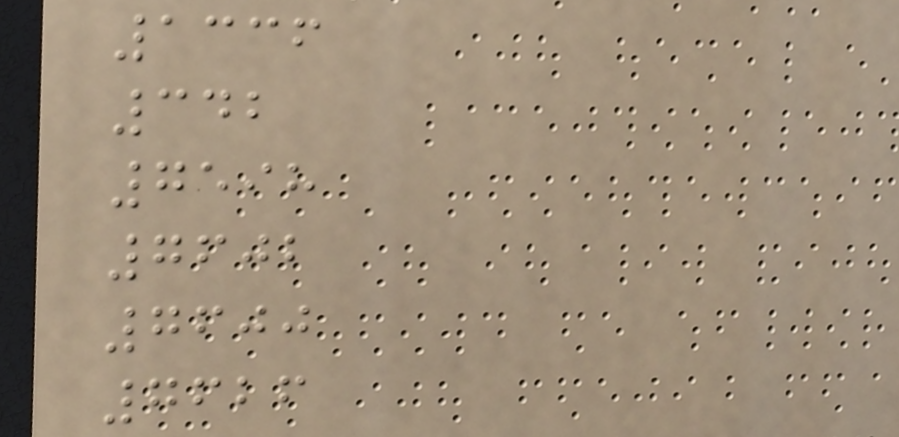1336
342
7598
7602
7600
7626
